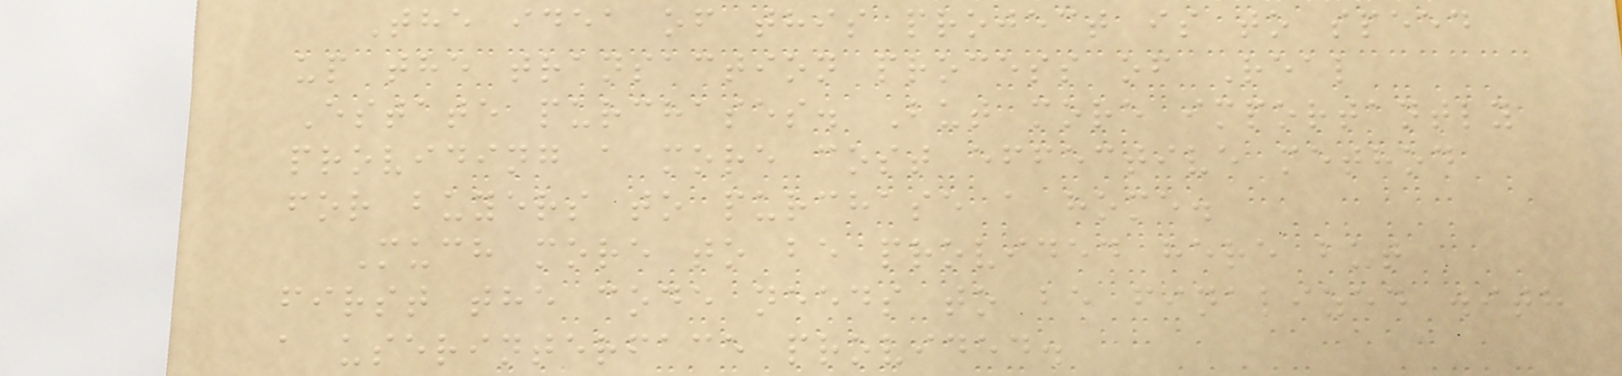The idea of this project is to speed
up the transaction process of Real
Estate purchases. But more importantly
providing a more cost effective method
for buyers to purchase a home.
Much more to be provided here but
first the code needs to be finalized with
a userinterface provided.
